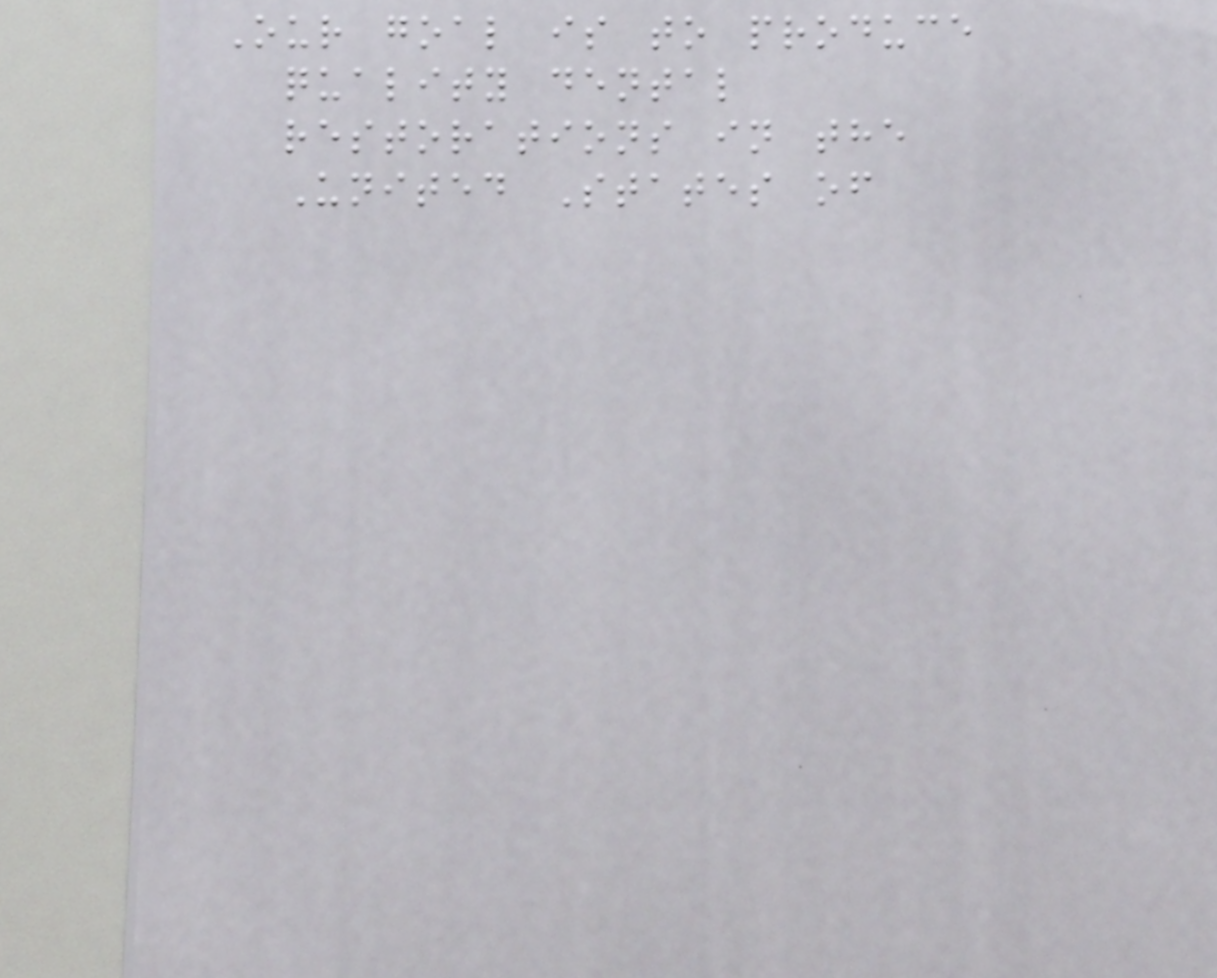Our goal is to produce
quality dental
restorations in the
United States of
